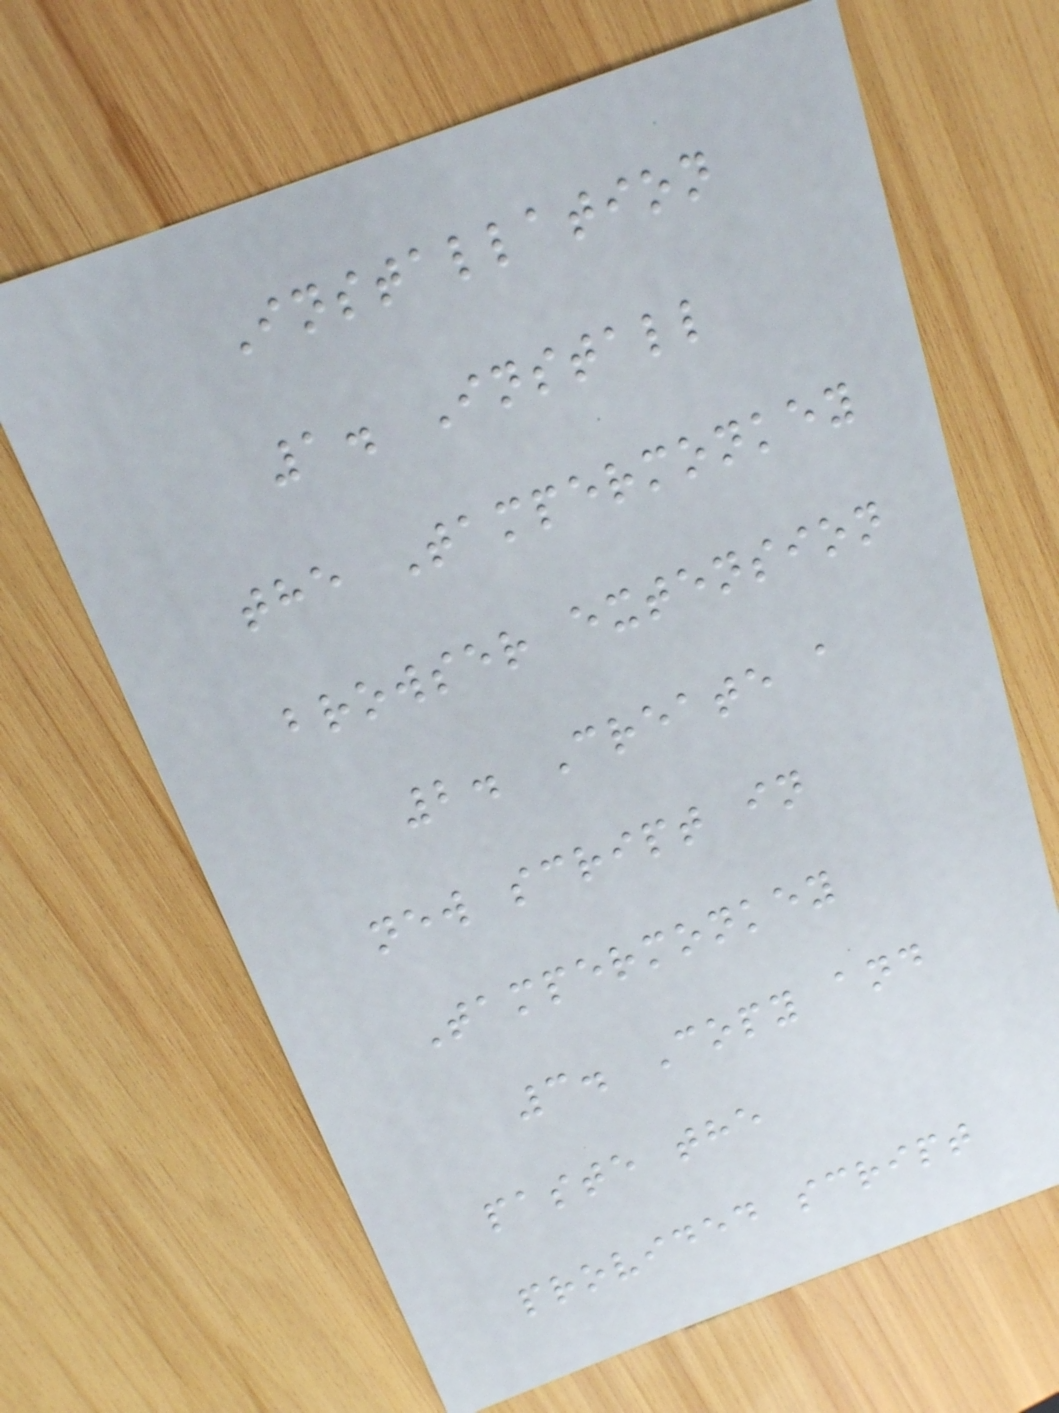Installation
1. Install
the Tampermonkey
browser extension
2. Create a
new script in
Tampermonkey
3. Copy and
paste the
provided script
